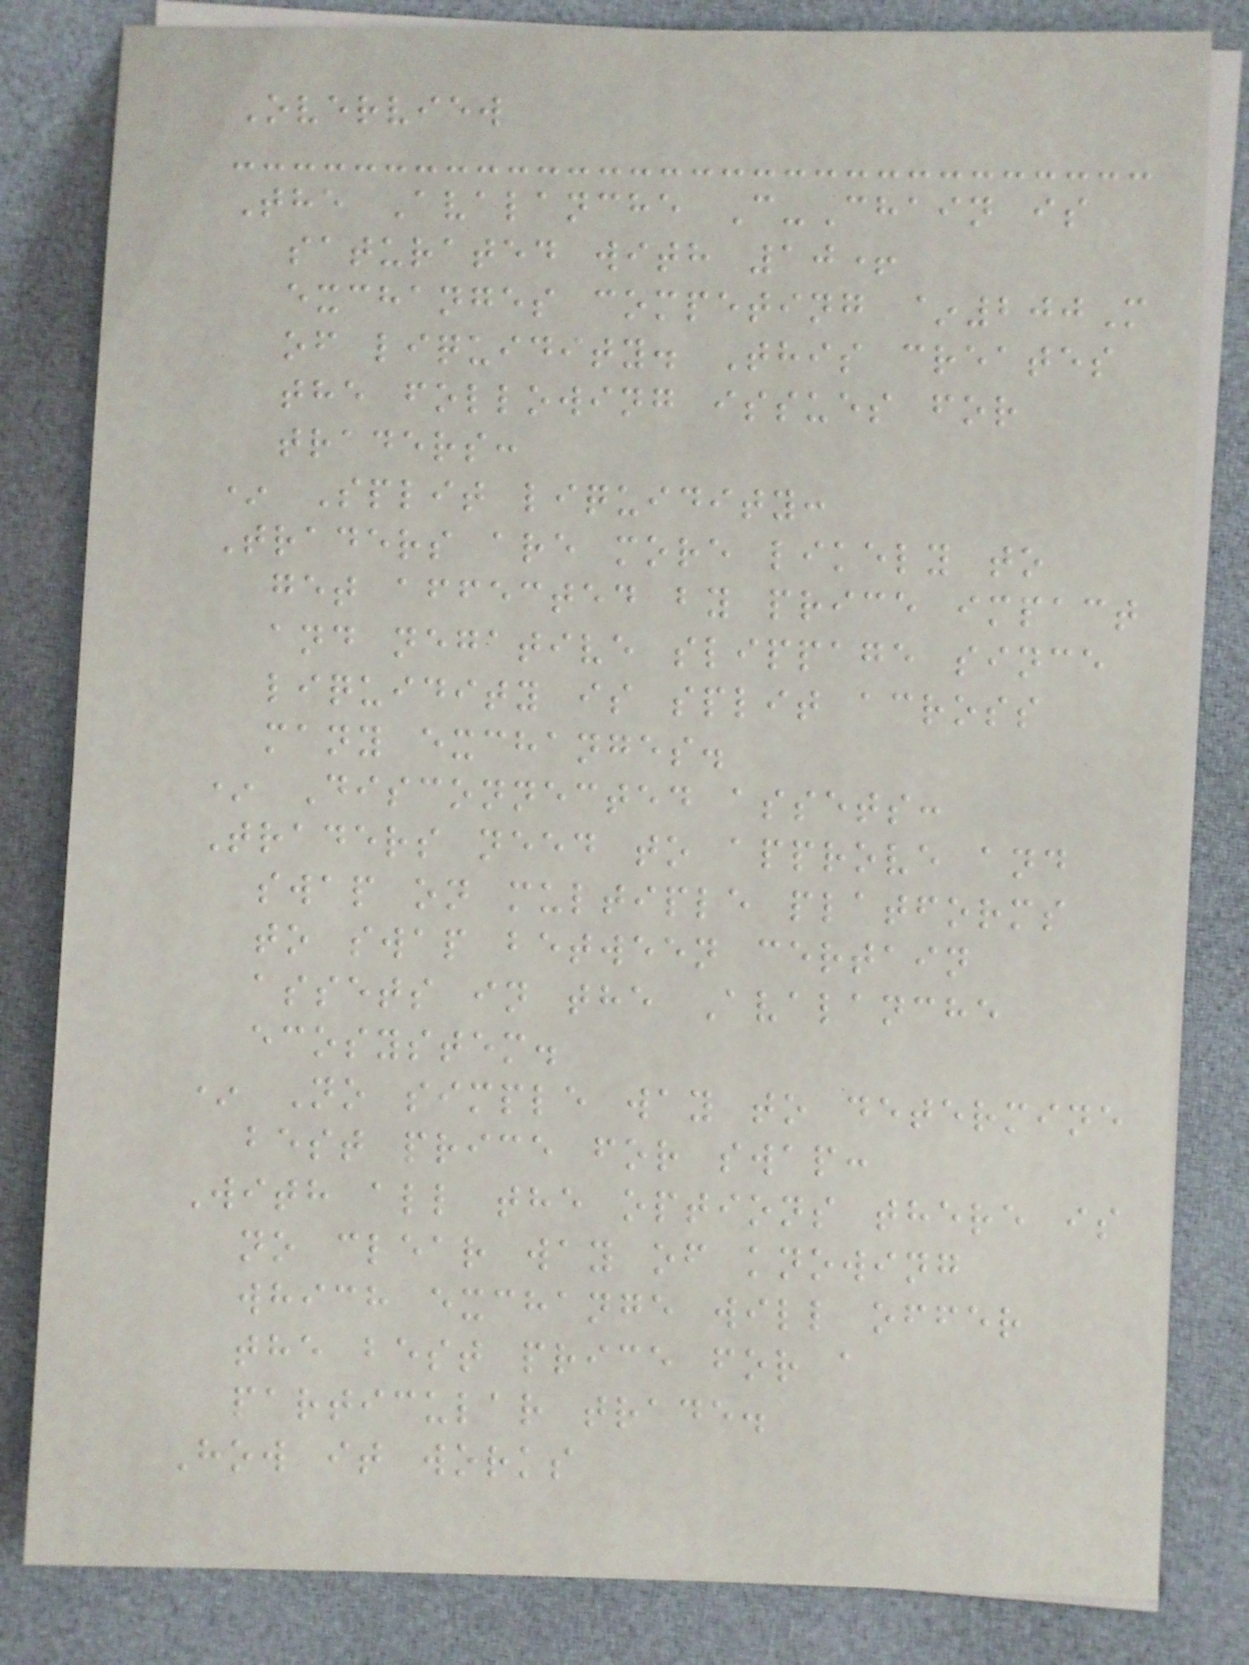Overview
The Avalanche C-Chain is
saturated with 10+
exchanges competing ~200M
of liquidity. This creates
the following issues for
traders:
* Split liquidity:
Traders are more likely to
get affected by price impact
and negative slippage since
liquidity is split across
many exchanges.
* Disconnected assets:
Traders need to approve and
swap on multiple platforms
to swap between certain
assets in the Avalanche
ecosystem.
* No simple way to determine
best price for swap:
With all the options there is
no clear way of knowing
which exchange will offer
the best price for a
particular trade.
How it works
